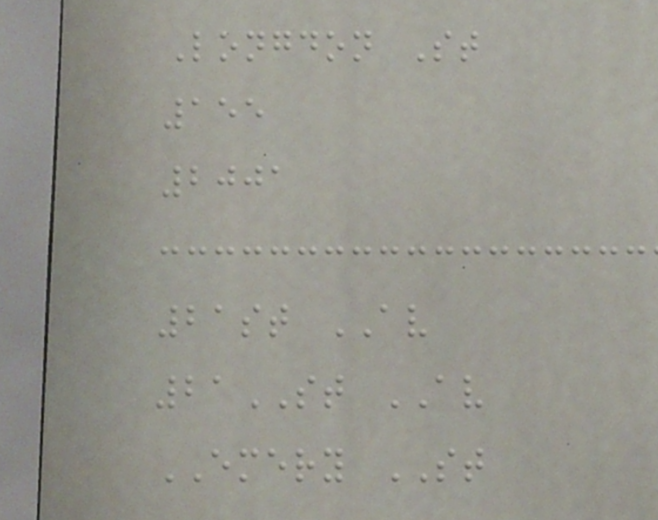Longdon St
155
2001
21st AV
21ST AV
EMERY ST
